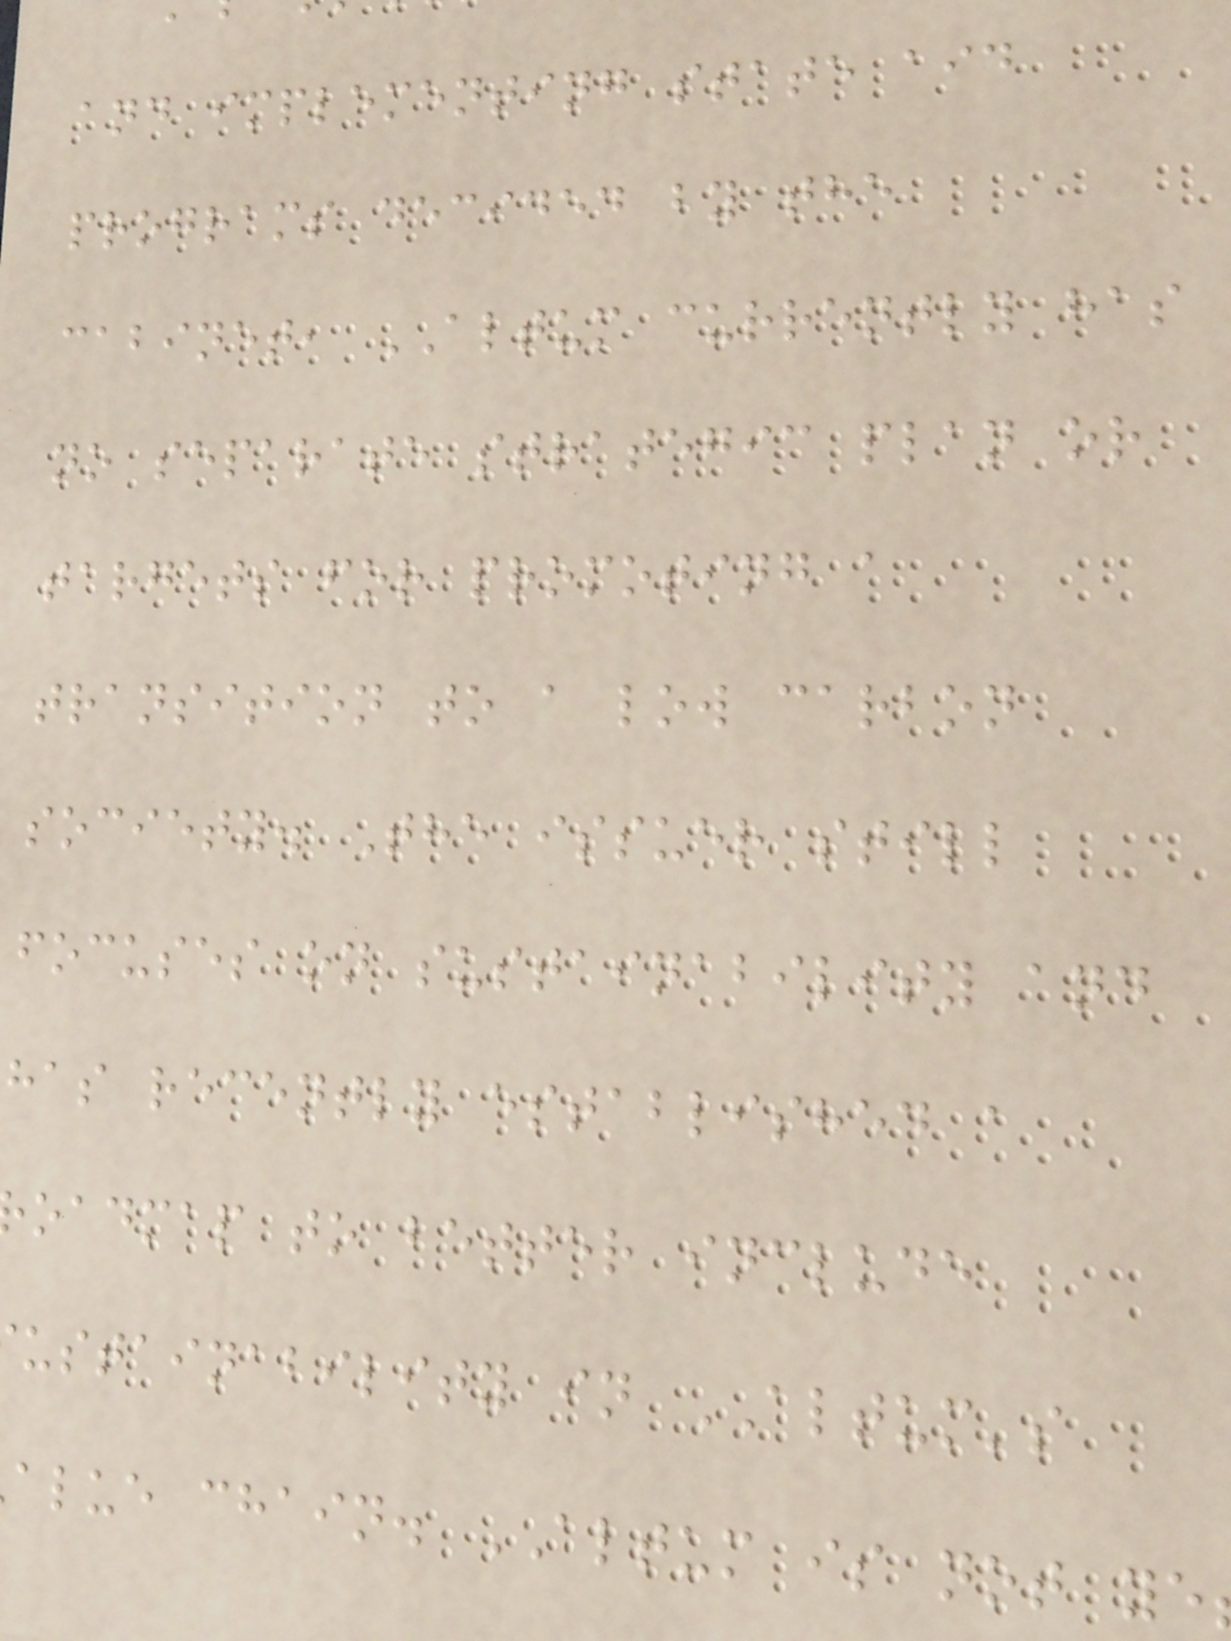and implementing state aid
programs decided by the
cabinet, ALTUM currently has
no separate strategic plan or
targets for promoting a
transition to a low carbon
society. The issuer still
focuses on sustainability and
has recently established a
oadmap to better include
ustainability in ALTUM's
alue chain. ALTUM is not ye
